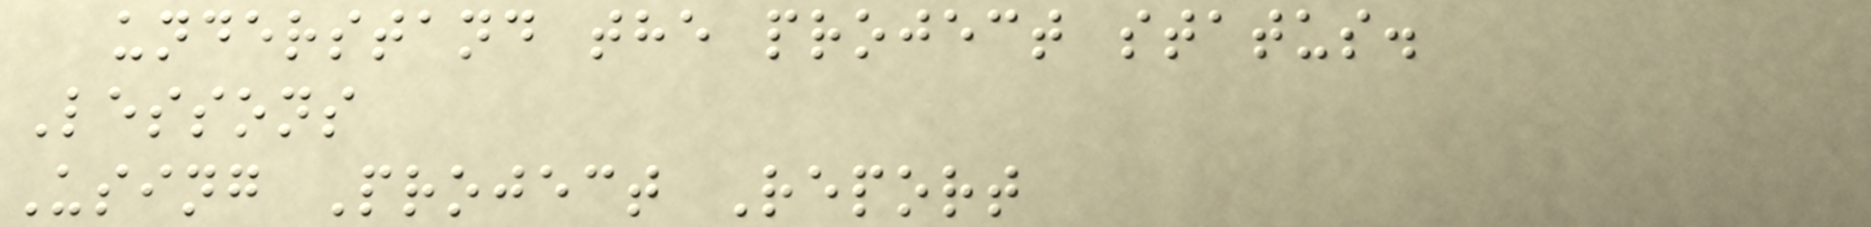understand the project status.
Lessons
Using Project Report
